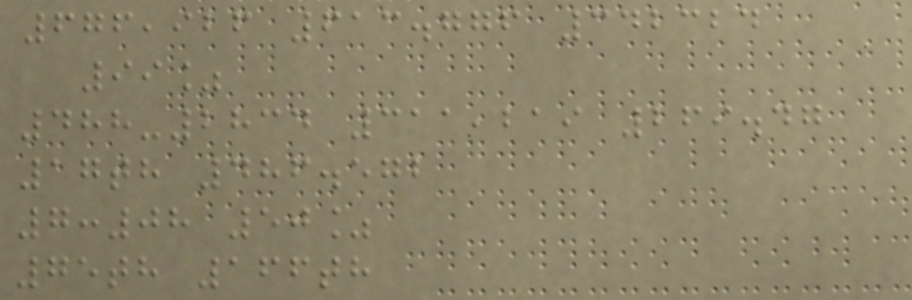676,926 613.776 342324
99%
488-2834 311,219 269.47
17th 486.572
7:08 50%
75th 166th
